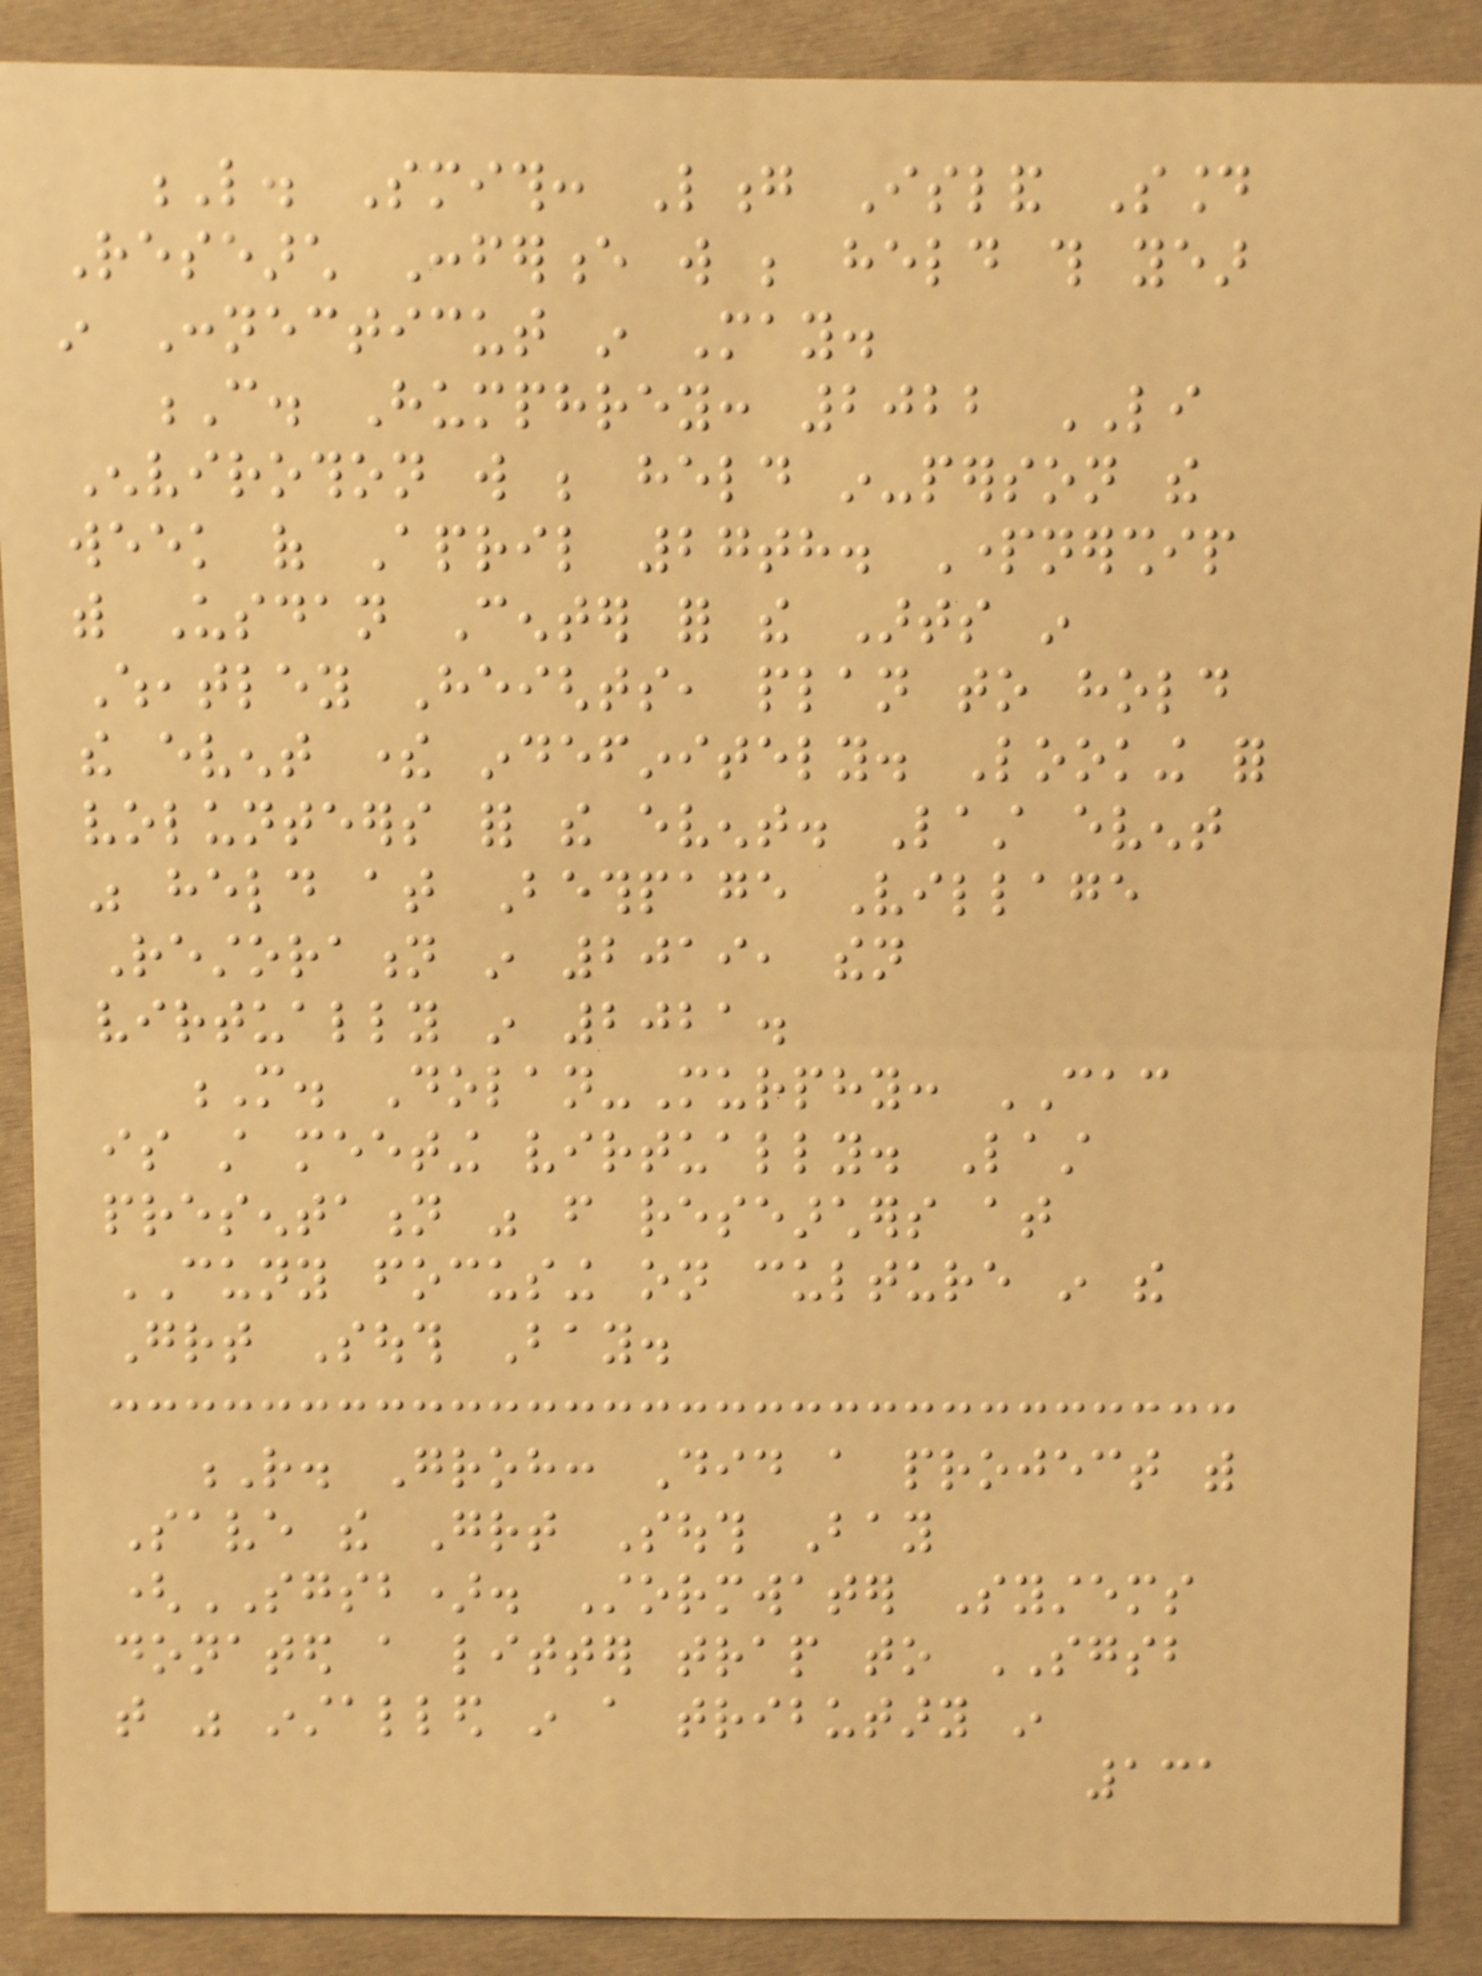L. Smith: Long Island Sound
Research Conference will be held this year
in Connecticut in May.
C. Humphrey: 2022 LI
Envirothon will be held in-person the
week of April 27th. Partnership
with Usdan Center for the Arts in
Wheatley Heights, plan to hold
the event there indefinitely. Looking for
volunteers for the event. Last event
was held at Bethpage Village
Restoration in 2019, then
virtually in 2021.
M. Dolan-Murphy: CAC
is still meeting virtually. Last
presentation was from researchers at
CUNY focusing on culture in the
Great South Bay.
R. Groh: Did a project with
Save the Great South Bay
(SGSB). Stormwater Systems
donated a litter trap to SGSB
that was installed in a tributary in
131
